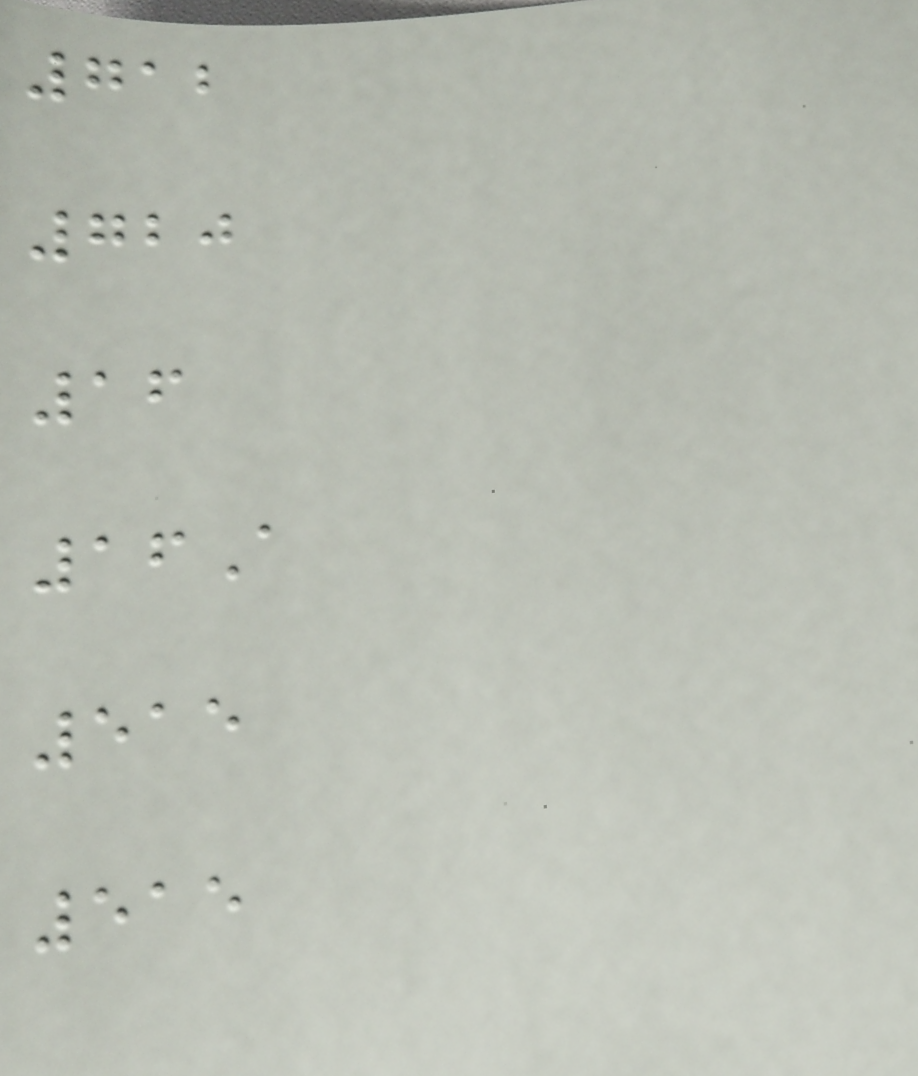712
720
16
16A
515
515
